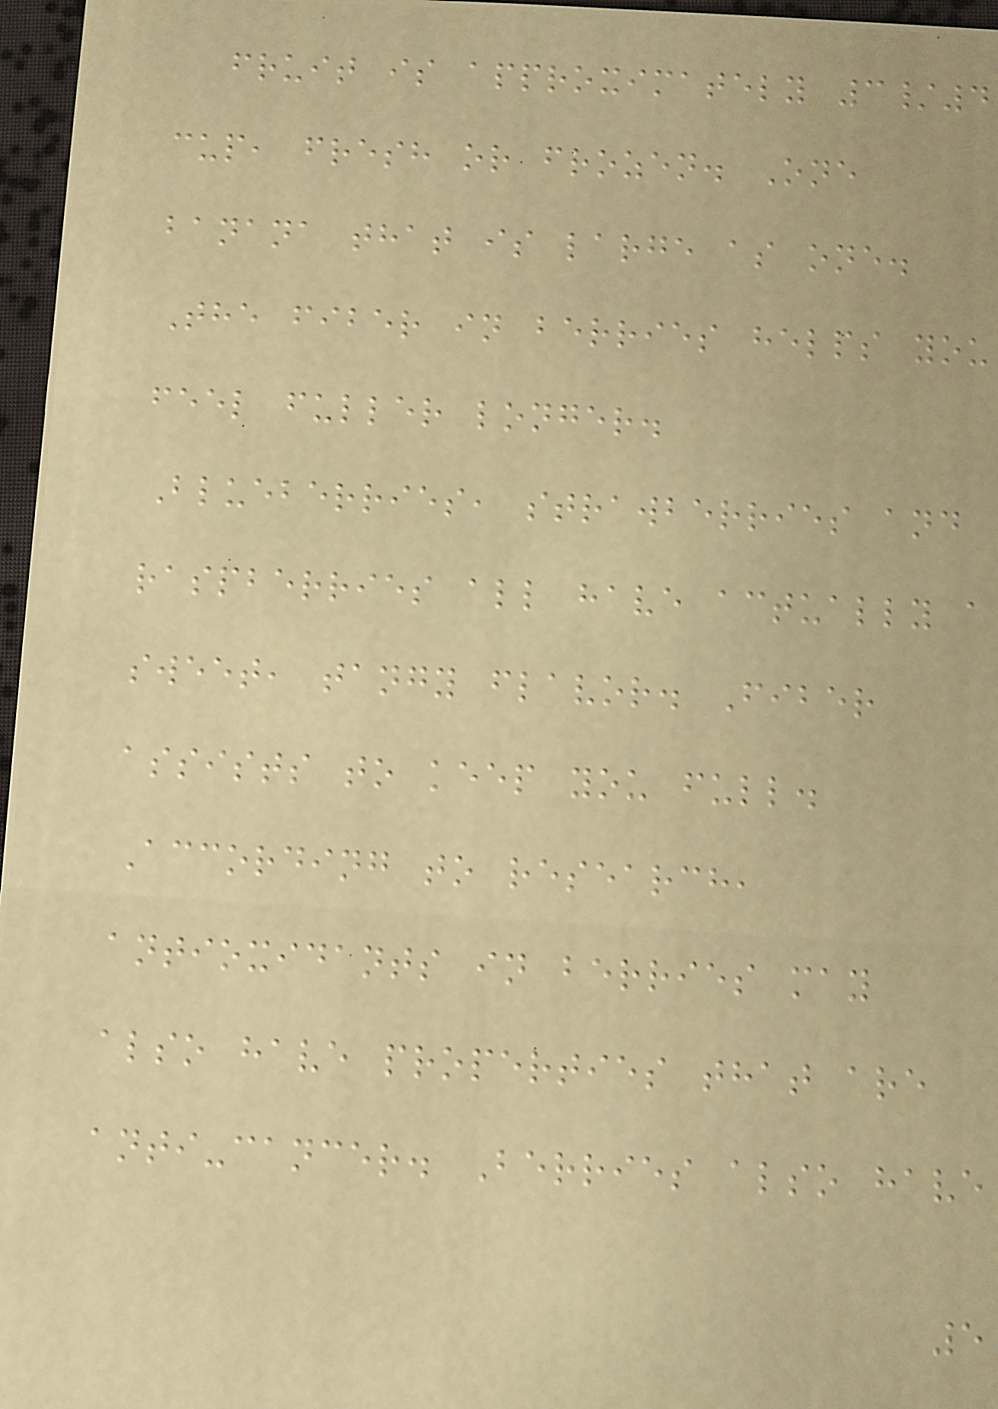fruit is approximately 3/4
cup, fresh or frozen. One
banana that is large as one.
The fiber in berries helps you
feel fuller longer.
Blueberries, strawberries and
raspberries all have actually a
sweet, tangy flavor. Fiber
assists to keep you full.
According to research,
antioxidants in berries may
also have properties that are
anti-cancer. Berries also have
5
